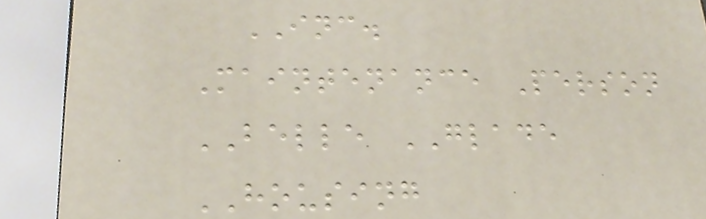INC.
Maintenance Person
BELLE GLADE
HOUSING
